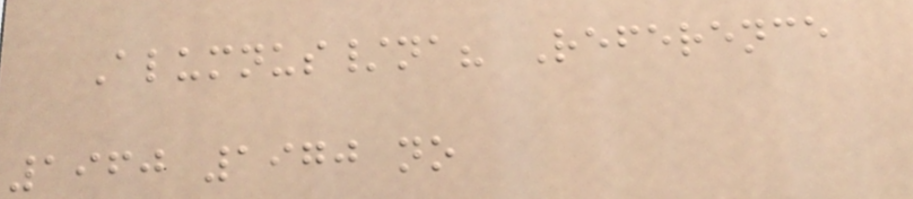Alumnus/na? Reference
1960 1970 no
